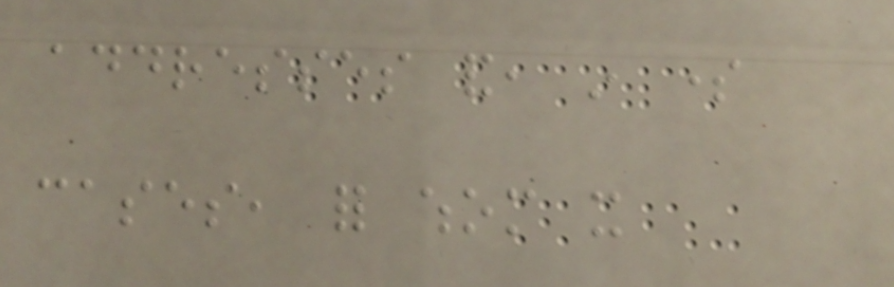addresses and, in some
cases, for whom it
